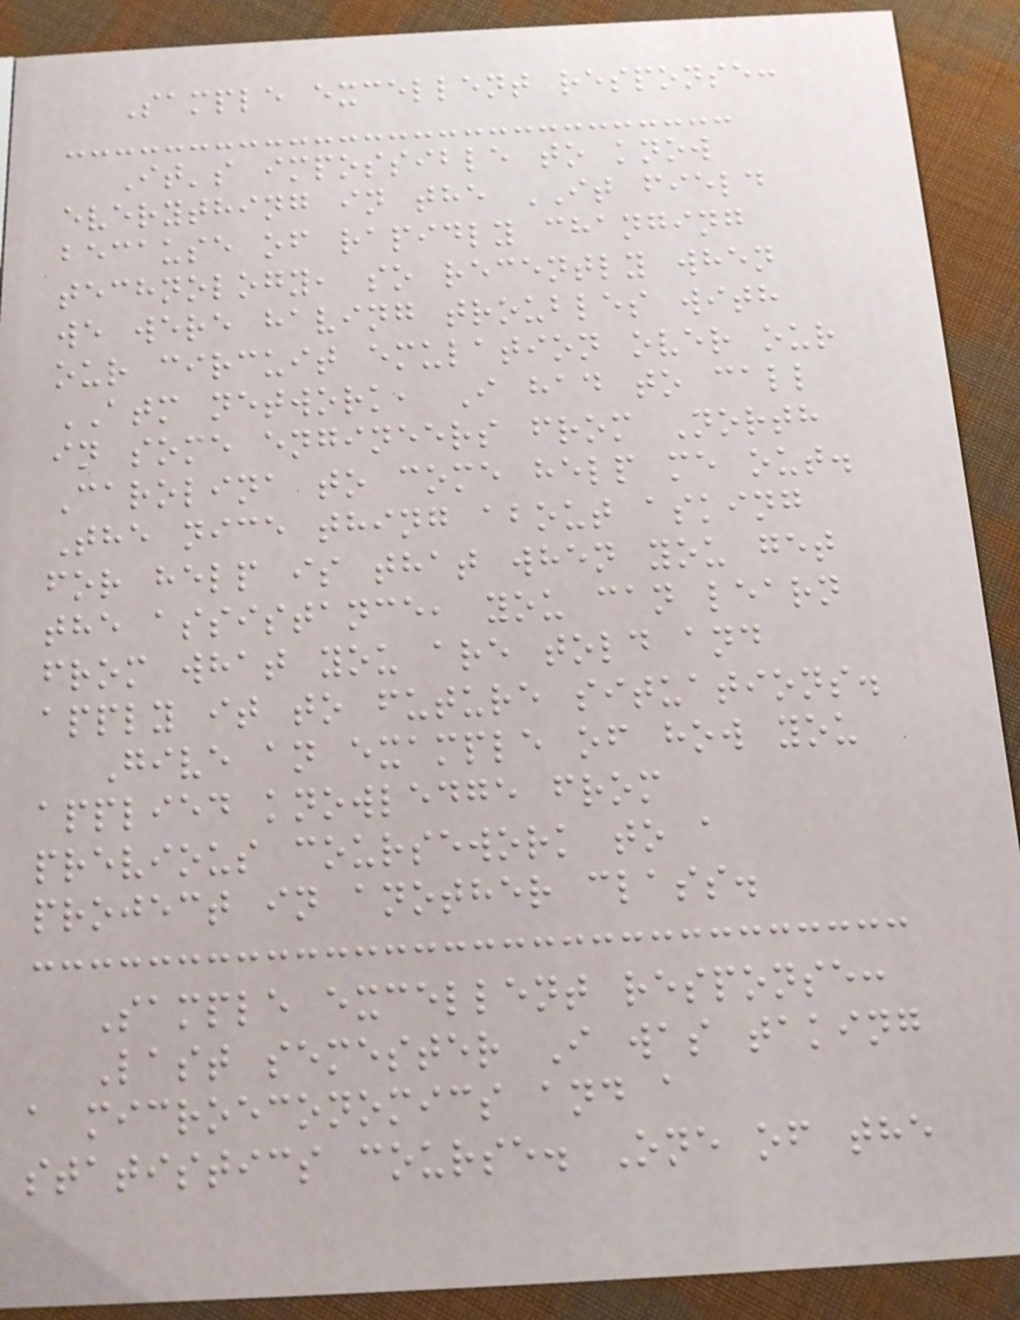Sample excellent response:
It's impossible to know
everything in the IT field
because of rapidly changing
technology, so recently when
we were having troubles with
our circuit emulation over our
ATM network, I had to call
in some engineers from North
Carolina to come help me out.
The nice thing about asking
for help is that when you get
the assistance, you can learn
from what you are told and
apply it to future situations.
Give an example of how you
applied knowledge from
previous coursework to a
project in another class.
Sample excellent response:
Last semester I was taking
a microeconomics and a
statistics course. One of the
